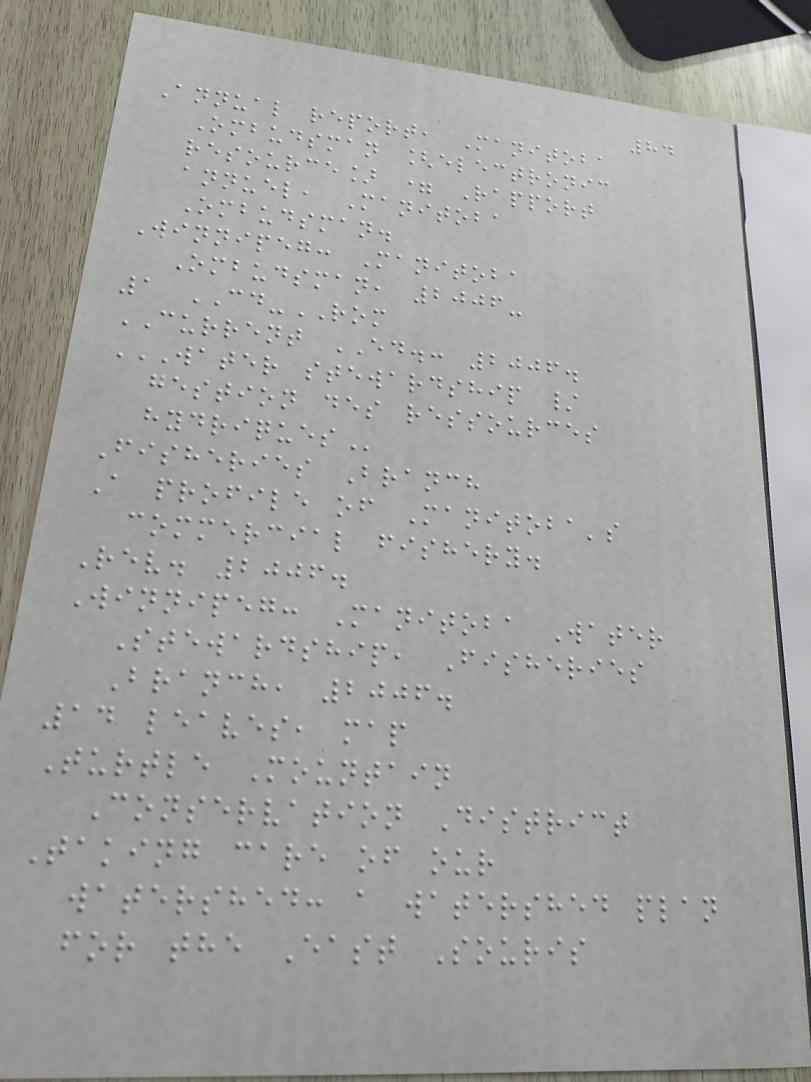84
Annual report, Manitoba
Ombudsman [electronic
resource] = Rapport
annuel, Manitoba
Ombudsman.
Winnipeg: Manitoba
Ombudsman, 2006-
1 CD-ROM
CURRENT ED.: 2006.
WATER STEWARDSHIP /
GESTION DES RESSOURCES
HYDRIQUES
Fisheries Branch
A profile of Manitoba's
commercial fishery.
Rev. 2006.
Winnipeg: Manitoba Water
Stewardship, Fisheries
Branch, 2006.
14 leaves, map
Turtle Mountain
Conservation District
Taking care of our
watershed: a watershed plan
for the East Souris
